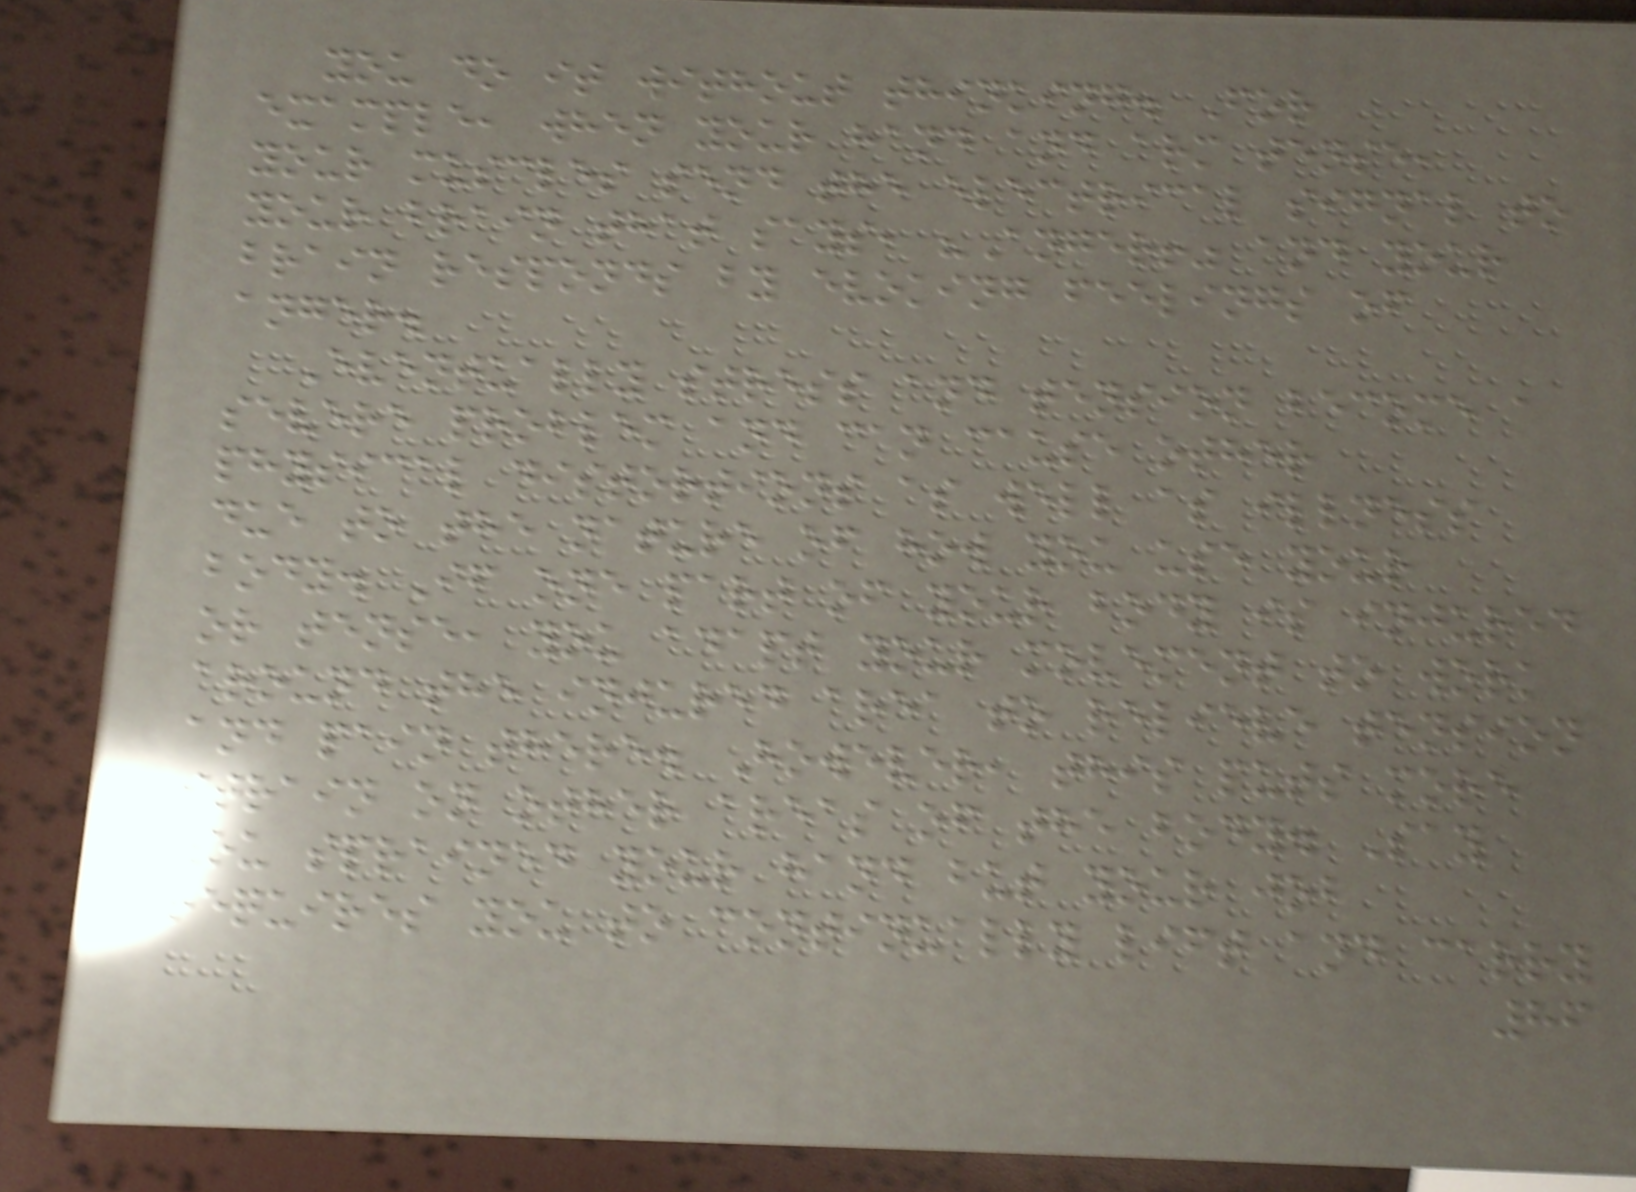you do it without thinking. For
example, when your hand and arm tense,
your muscles send the electrical signal to
your brain that says, "Anger!" and your
brain responds by evoking feelings of
anger.
Eventually stress and tension become a
severe problem and can cause other
physical distortions as well as illness
due to the nature of how you use your
body. If one part of your body is injured
or tense, you adapt your movement to work
around the injured area to relieve tension
and pain there. However, this puts more
strain on other areas of the body. Say
you sprained your hand but your job
requires you to continually lift and carry
86
